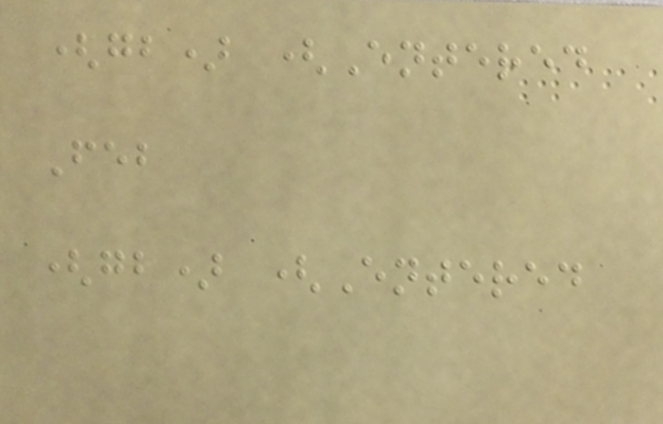(gb) (Entered
Feb
(gb) (Entered
